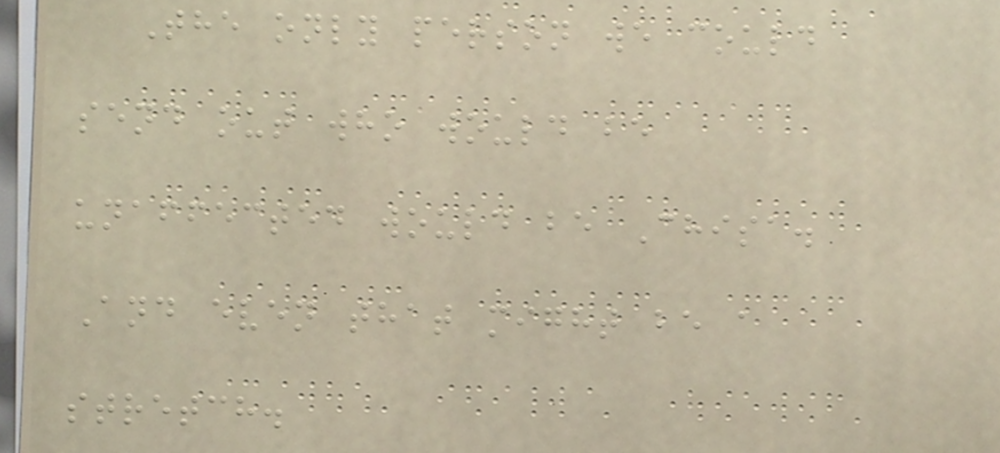The only person we could
send out who would be
unaffected would be Chisa.
And even that might be a
stretch.
